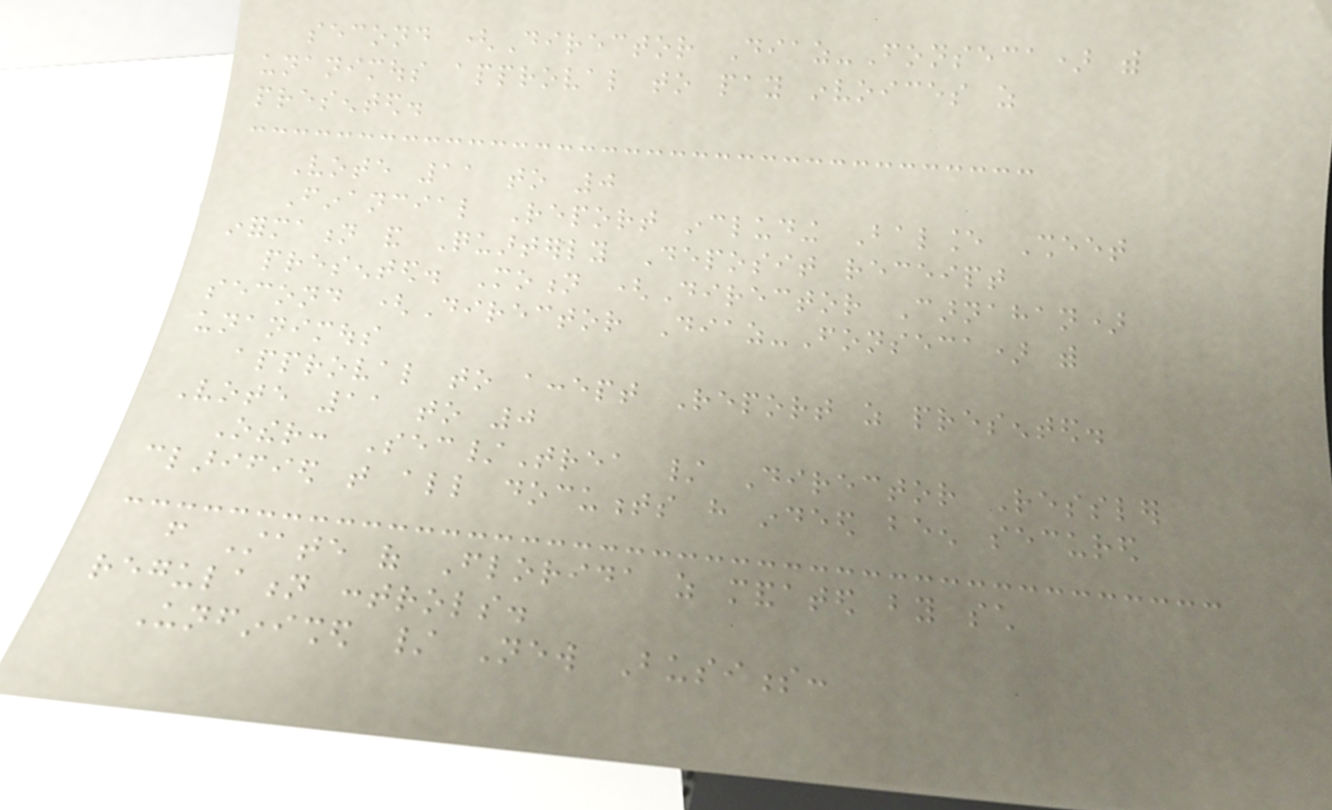second (Director Diaz-Fonseca) with
unanimous approval to pay invoices as
presented.
Vote 11 to 0
Financial Report including Balance Sheet
information and Quarterly Deposit receipt
presented. Motion (Director Carnahan)
second (Director Diaz-Fonseca) with
unanimous
approval to accept Report as presented.
Vote 11 to 0
Other: Sec/Trea / Director Ressler
clarified that all documents have indeed been secured
from State of Florida as mandated by such
regulation controls.
Unfinished / New Business:
